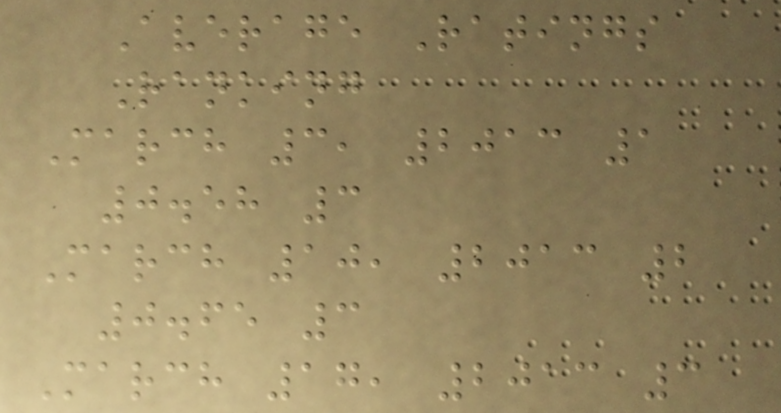Average Ratings
Ranking
March 3, 2013 1
0.58 3
March 10, 2013 2
0.65 3
March 17, 2013 3
